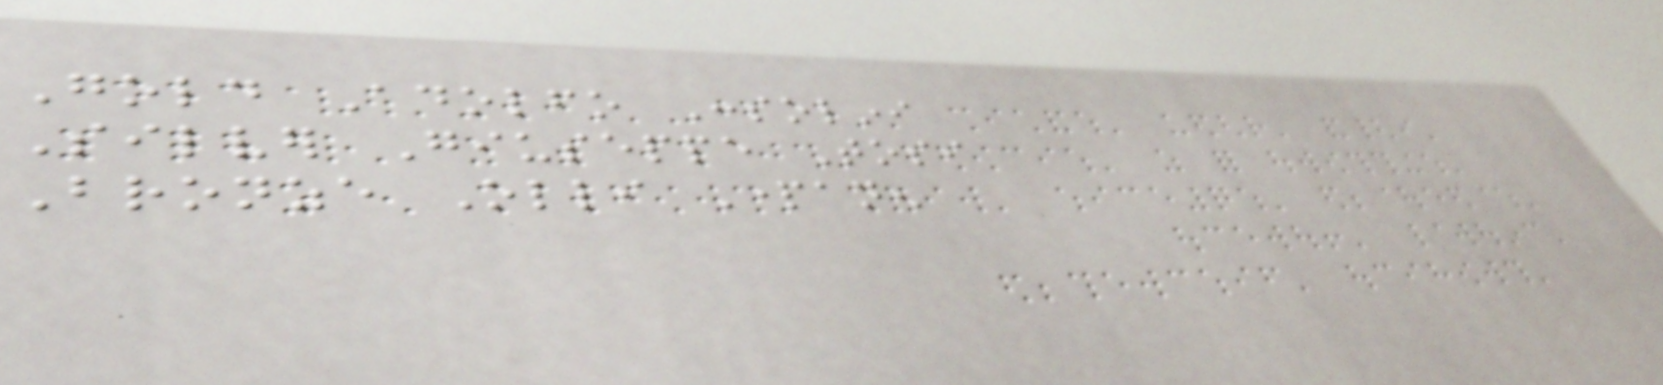Gold Adolfo Consolini
Silver Giuseppe Tosi
Bronze Olli Partanen
